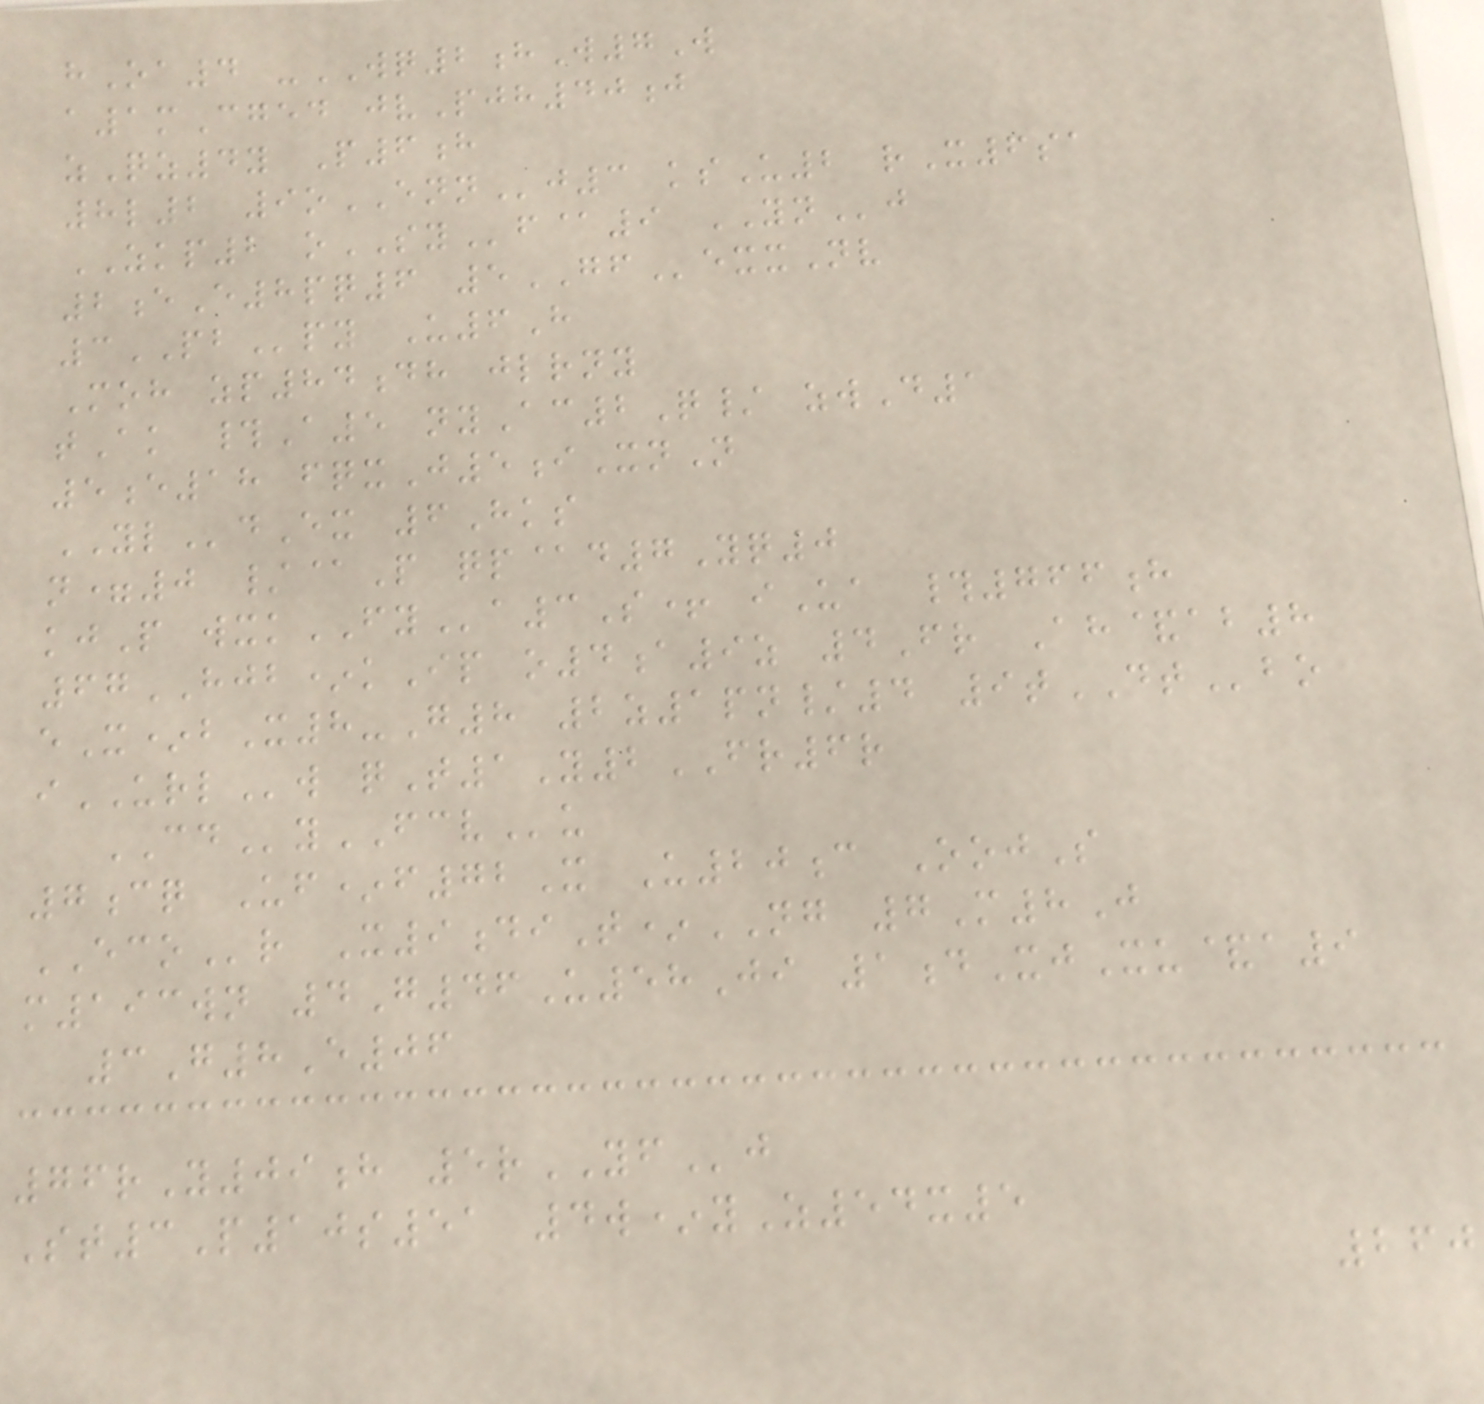hOa4 -WQ2hW7W
a1mCged jvPjh40j
zQz4y P6h
8l2 9oENNj3 ksU2 rX6sa
ZKP2 oSYf@9 YNj
2eE8pq6 5GFexxNv
3PBpy U6H
Moh zp84dh jlrny
tAk #A5 nyAc2Q/ zwD1
5e18 fqxJ5iXnN
YLdEx 6Hks
n=0 /@P qp@d7Yq0
kjP wxkFYa3S+ iUa #766h
67HJB*kIp o4a9z 4Fr Ah&ab8
eX*bX8-G8 2z1pn/4 9tDTbo
iURLw qT1Y2FR6r
CDyFCVu
7cq Uf*f72X U20c OojS
ECOr X9diT*NG 7M8J
m193wn 4G46U58Ji 1dXjXu&a9
3G8E06
76rY09h 5rYFj
St3P10s51 4w*yZ54x5
260
